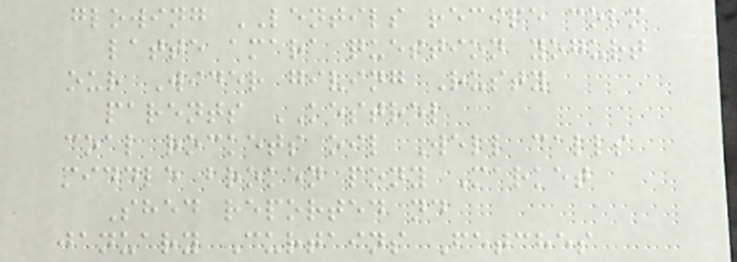glowing LENTILS recipe colm
latte amara question yogurt
our Wider giving Rusty
parents KESTREL
coal rockets oil Well calls
middle broken pony Market
Shed reported nd
january Curtains Fetches
